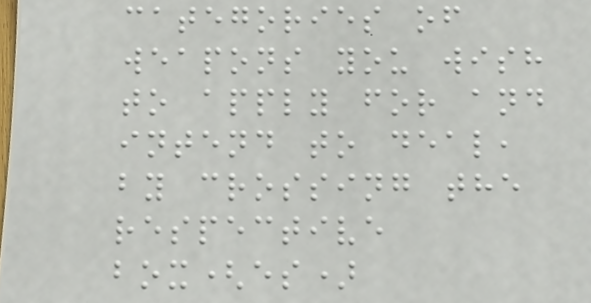categories of
weapons you wish
to apply for and
intend to deal,
by crossing the
respective
box(es)
